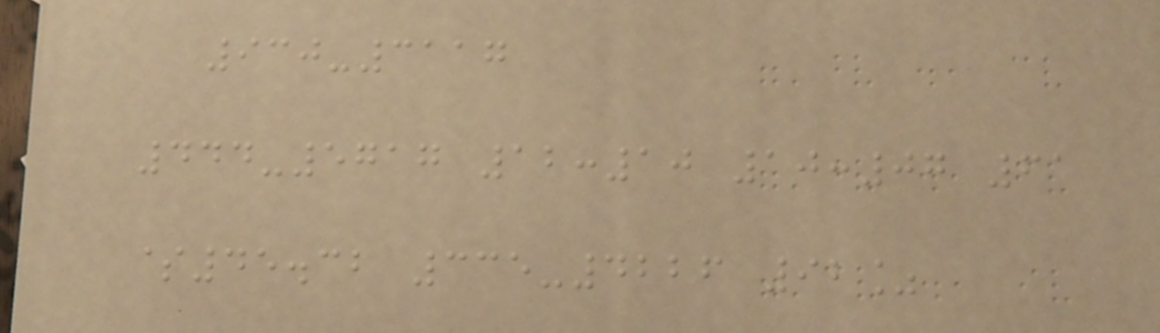930-3117
444-5717 12:10 10:07 61
$45.32 335-4226 92%
